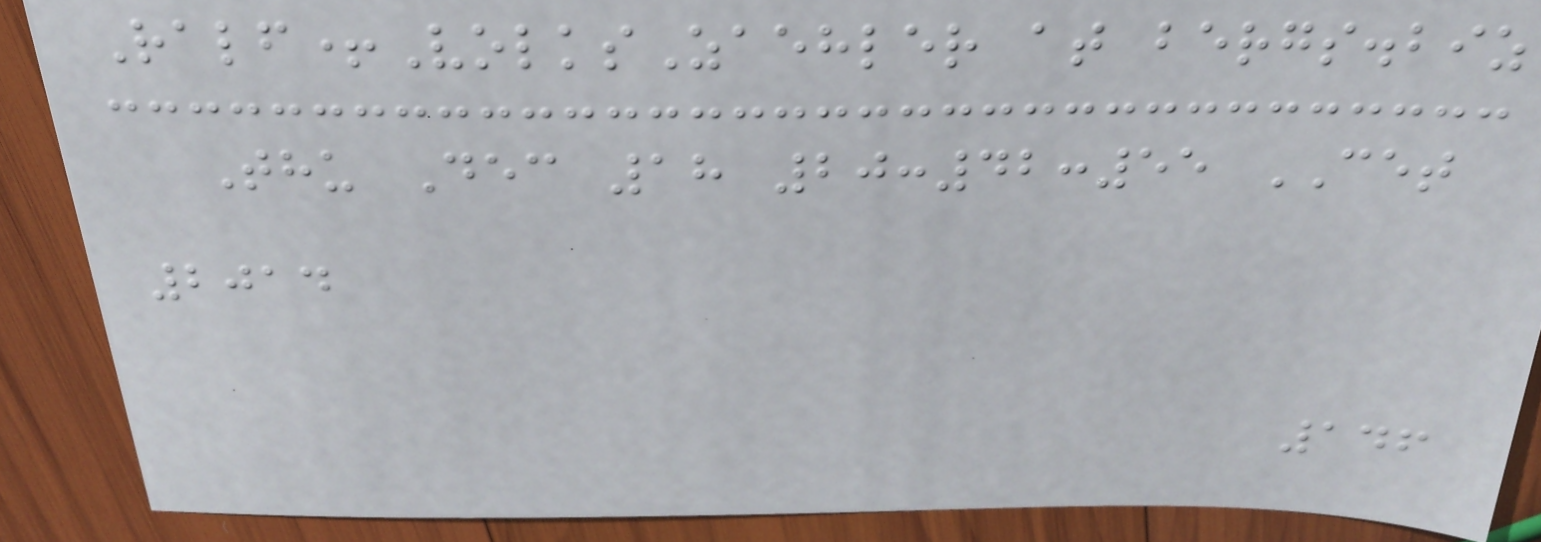Ralf+VolksZaehler at bergs.biz
Thu Dec 18 20:42:55 CET
2014
146
